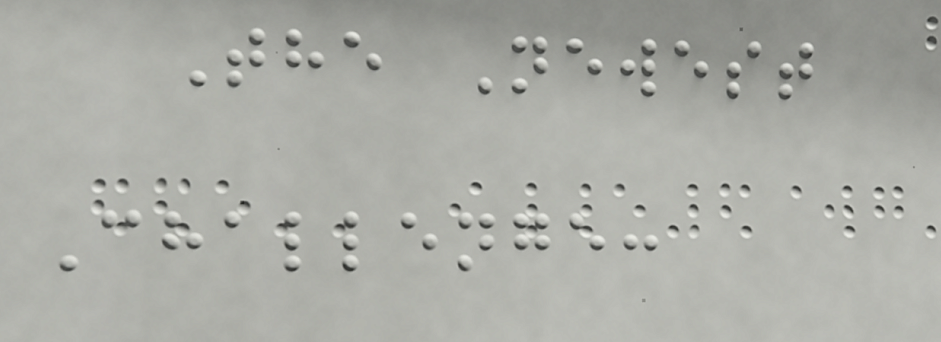The Newest
Challenge:
